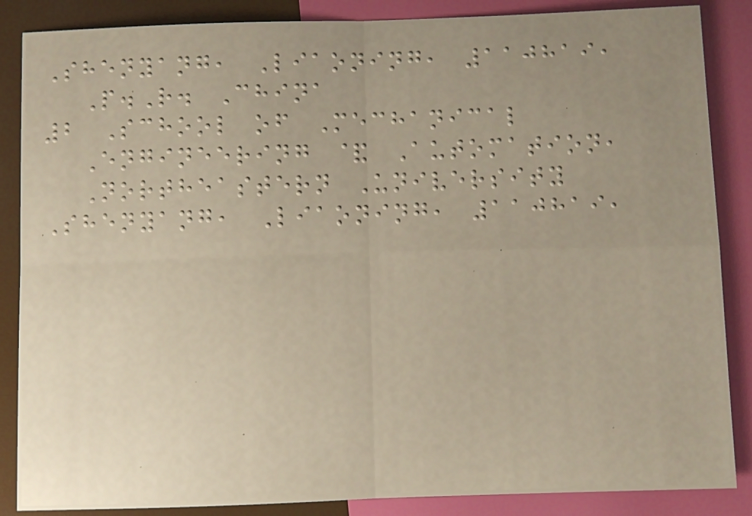Shenyang, Liaoning, 110819,
P.R. China
2 School of Mechanical
Engineering & Automation,
Northeastern University
Shenyang, Liaoning, 110819,
